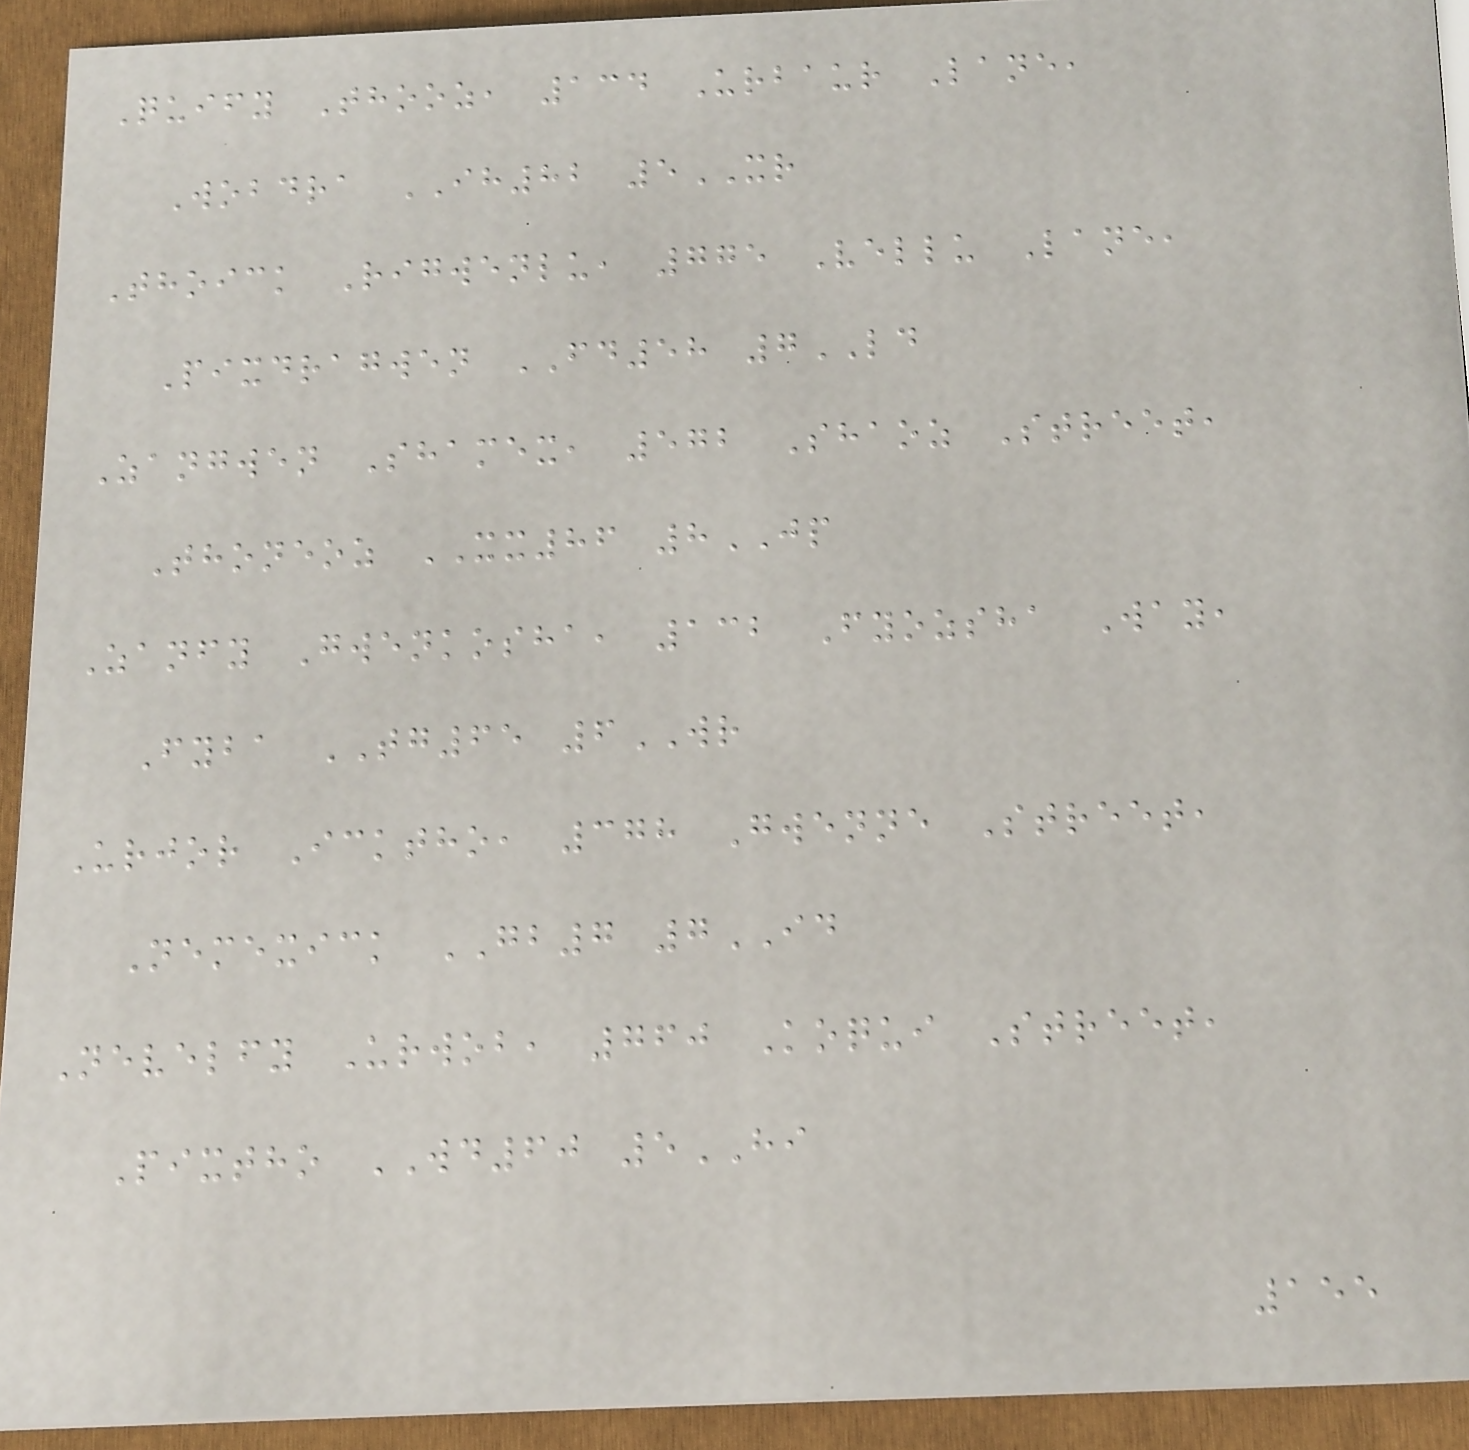Quify Thooz, 134 Urbaur Lane,
Wobdra IH82 5XR
Thoick Rigwenlu, 775 Vellu Lane,
Pixdragwen FD58 7LD
Zangwen Shamex, 572 Shaoz Street,
Thoneoz XX86 8JP
Zanfy Gwenkosha, 132 Fyozsha Way,
Fyba TG65 6WR
Urjor Icktho, 378 Gwenne Street,
Nemexick GB7 7ID
Nevelfy Urwob, 760 Koqui Street,
Pixtho WD60 5HI
155
